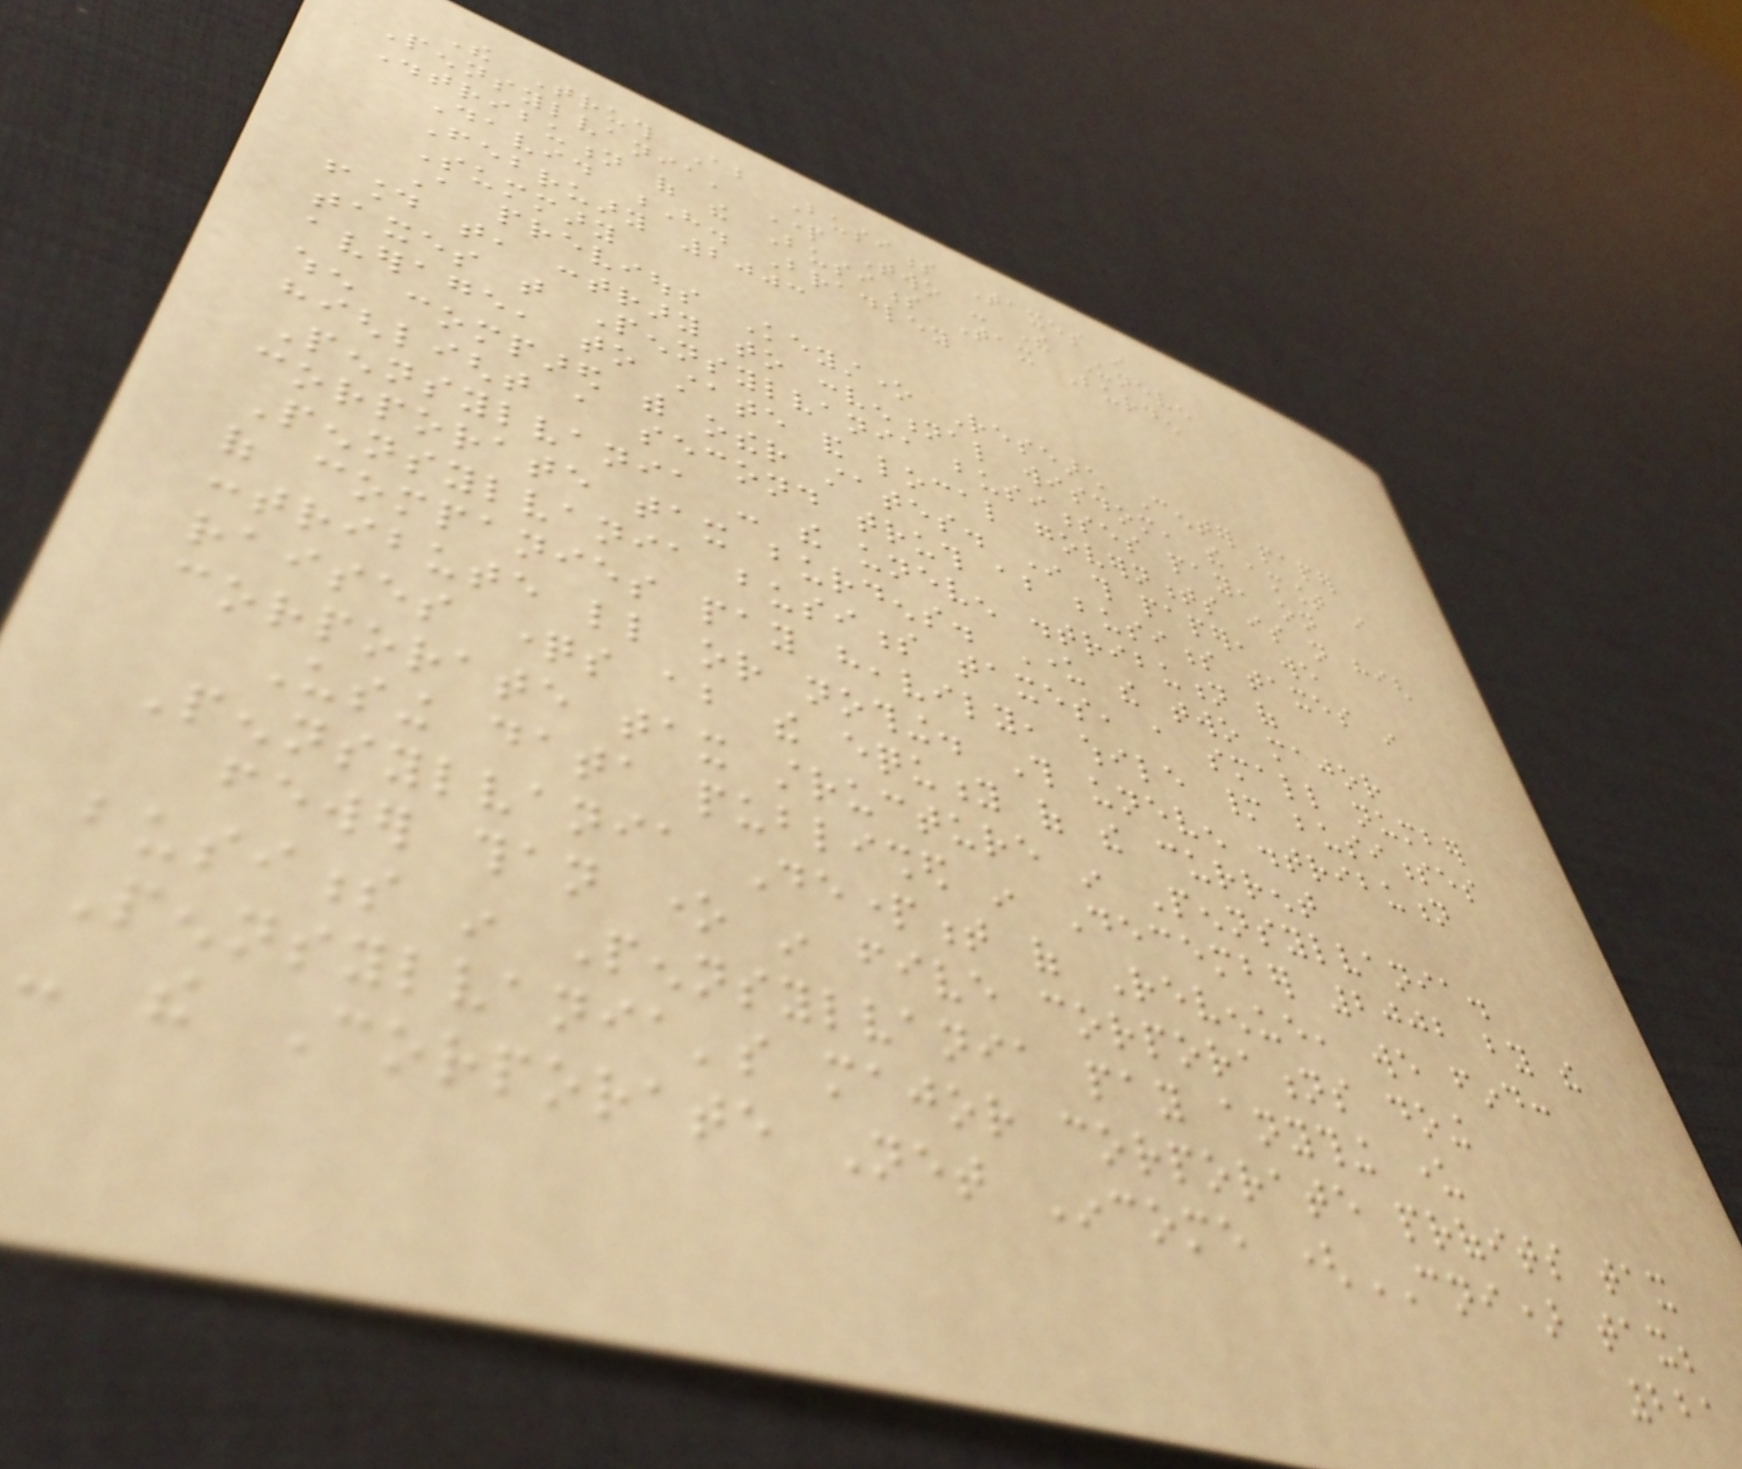The Truth About Business Taxes in
Pennsylvania, Part Two - The Uneven
Distribution of the Business Tax Burden
David H. Bradley
February 2003
Summary
A previous Keystone Research Center paper
found that, contrary to conventional wisdom, the amount in
taxes that Pennsylvania businesses pay, on
average, to state and local governments is not high
when compared with other states. In this paper, we
highlight a second truth about business taxes in
Pennsylvania - the uneven distribution of
corporate tax burdens. Under the two major
Pennsylvania business taxes, a small number
of companies pay heavily, while many businesses
contribute little or nothing. This uneven distribution
raises questions about the equity of the current
corporate tax structure in Pennsylvania.
Using data published in December 2002 by the
Pennsylvania Department of Revenue, we find:
fewer than one in five corporations doing
business in Pennsylvania pay anything under
Pennsylvania's major corporate profits tax
- the Corporate Net Income (CNI) tax;
221
